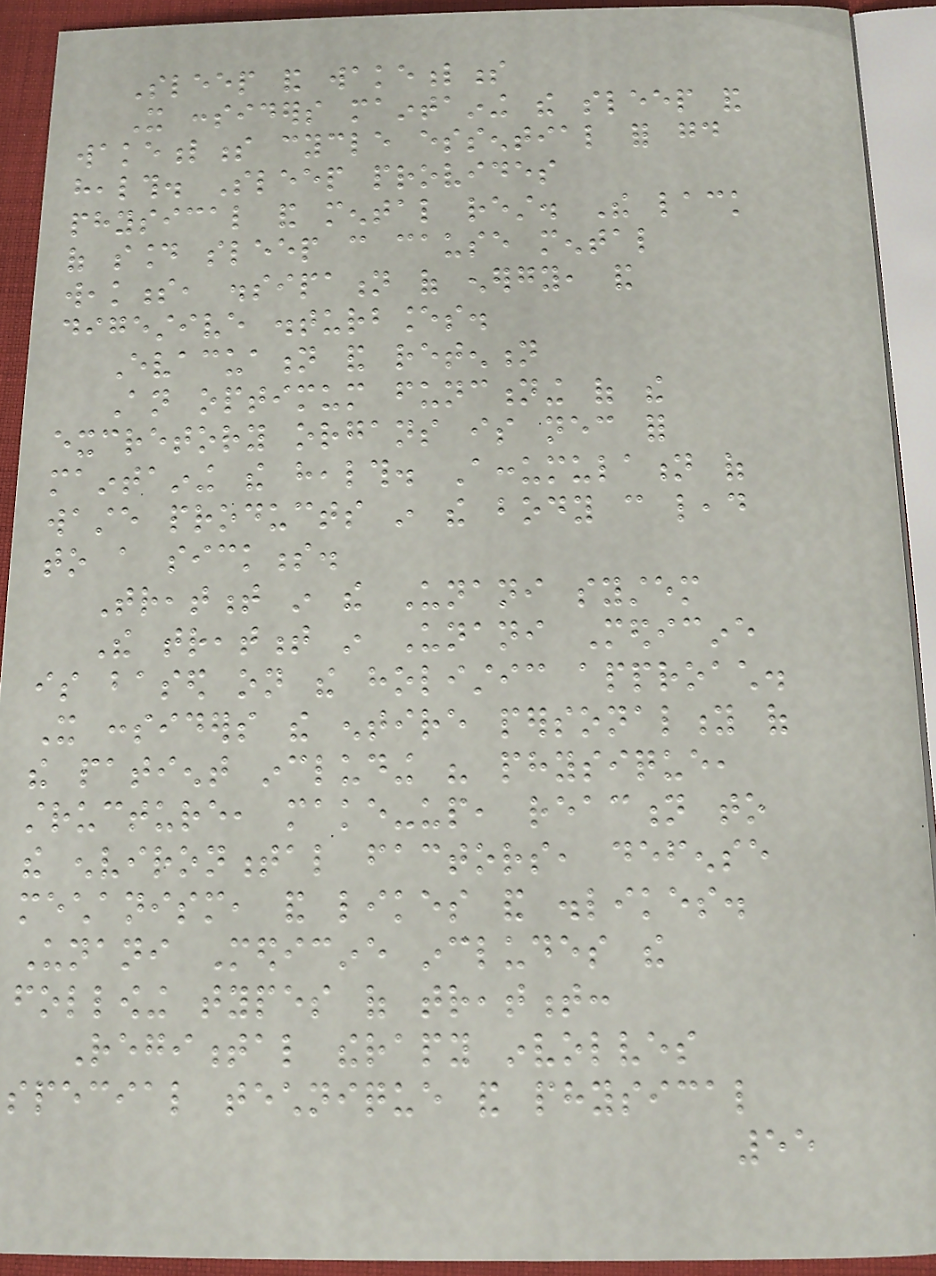Sleep and wakefulness
It considers maintaining the sleep and
wakefulness cycle essential for good
health. Sleep provides
physical and mental rest. The lack
of sound sleep can cause mental
weakness, dissipation of energy, and
digestive disturbances.
Evacuation and retention
An optimum functioning of the
excretory organs is necessary for
maintaining the health. Accumulation of
waste products in the body can lead
to a sickness.
Treatment in the Unani system
The treatment in Unani Medicine
is based on the holistic approach.
It considers the entire personality of
the patient including his physique,
structure, make-up, reaction to
the environmental factors, defense
mechanism, and likes and dislikes.
Unani Medicine includes the
following types of treatment:
Regimental therapy involves
special technique and physical
55
